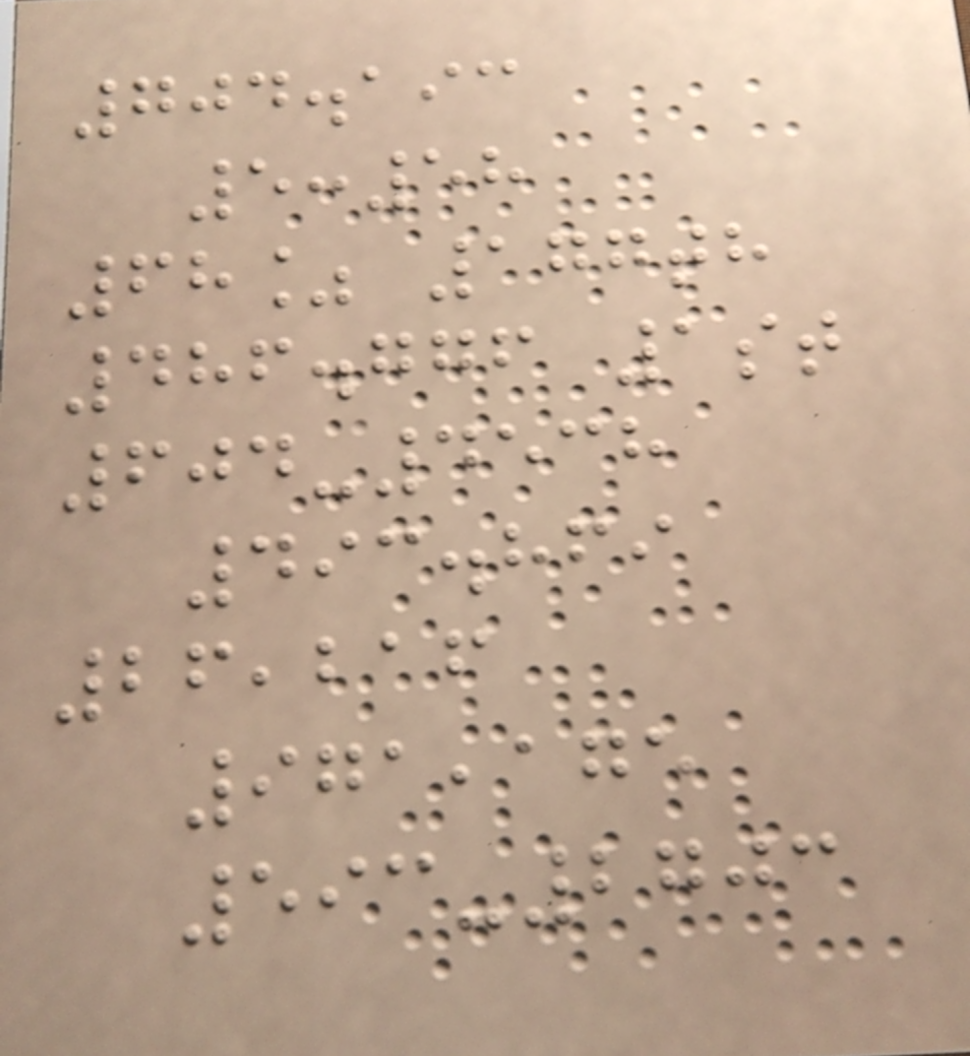704.193
5:58
68% 177th
486.776 1st
604-4538
493.869
26,216
971,175
593-2703
